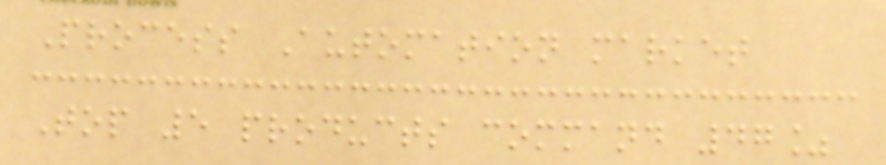Process Automation market
Top 5 products command 47%
